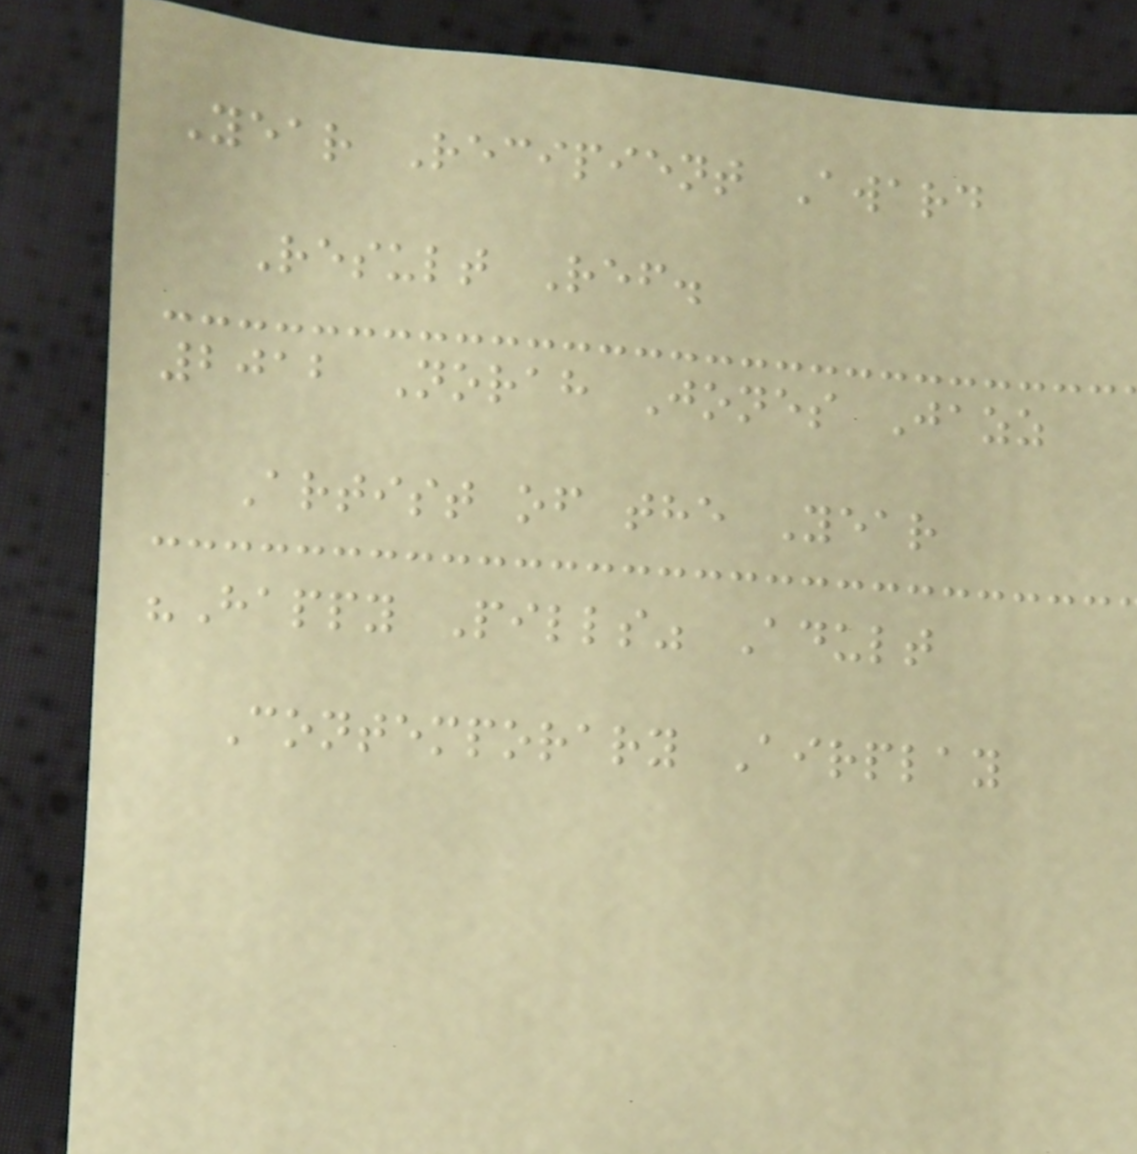Year Recipient Award
Result Ref.
2012 Norah Jones Jazz
Artist of the Year
"Happy Pills" Adult
Contemporary Airplay
